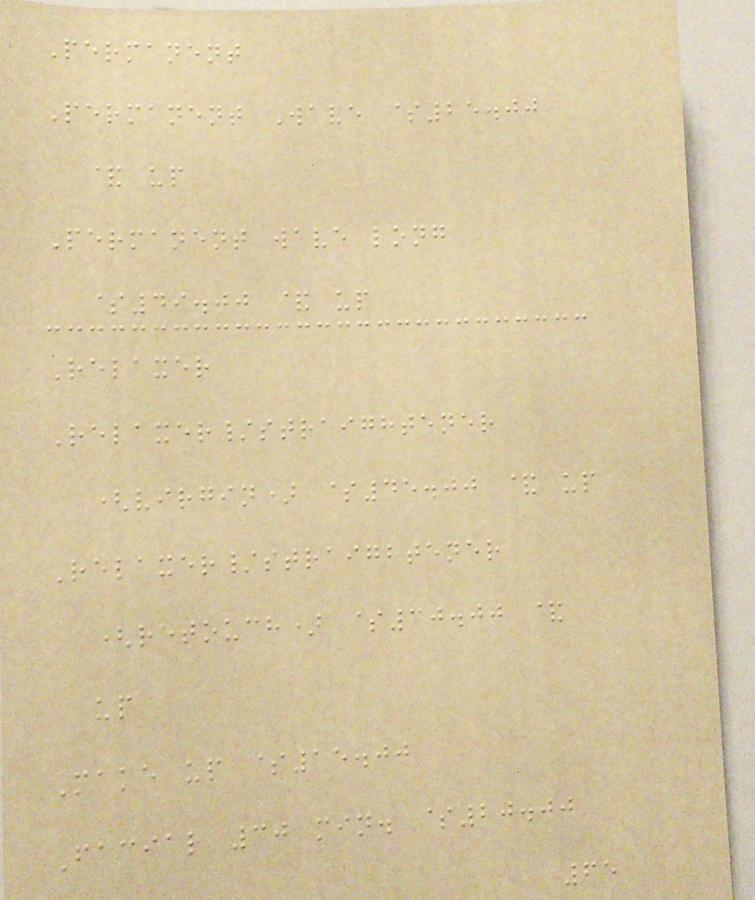Permanent
Permanent Wave $25.00
& up
Permanent wave long
$49.00 & up
Relaxer
Relaxer/straightener
(virgin) $45.00 & up
Relaxer/straightener
(retouch) $30.00 &
up
Make up $15.00
Facial 30 min. $20.00
65
